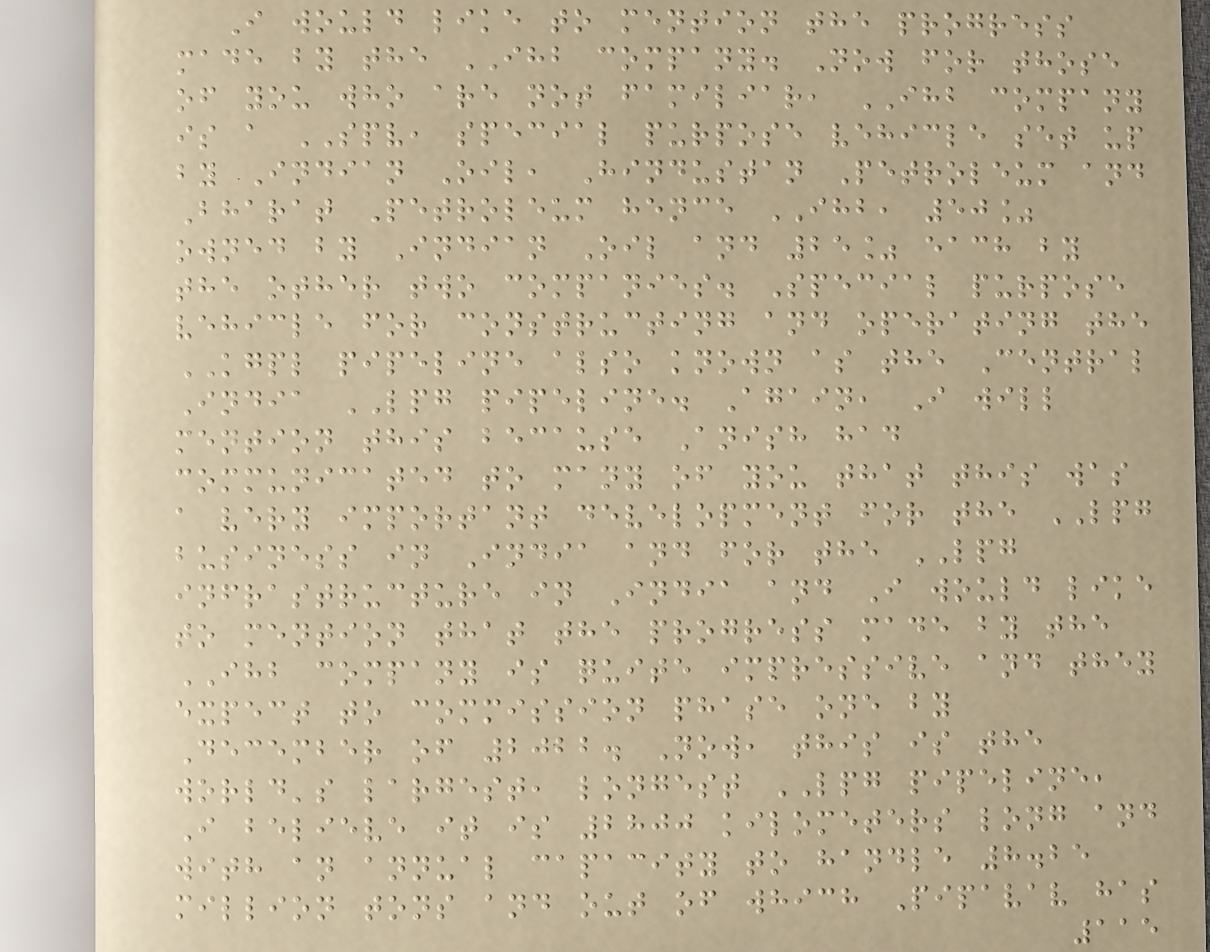I would like to mention the progress
made by the IHB company. Now for those
of you who are not familiar, IHB company
is a SPV, special purpose vehicle set up
by Indian Oil, Hindustan Petroleum and
Bharat Petroleum hence IHB, 50%
owned by Indian Oil and 25% each by
the other two companies. Special purpose
vehicle for constructing and operating the
KGPL pipeline also known as the Central
India LPG pipeline. Again, I will
mention this because Anish had
communicated to many of you that this was
a very important development for the LPG
business in India and for the LPG
infrastructure in India and I would like
to mention that the progress made by the
IHB company is quite impressive and they
expect to commission phase one by
December of 2022. Now, this is the
world's largest, longest LPG pipeline,
I believe it is 2800 kilometers long and
with an annual capacity to handle 8.25
million tons and out of which Pipavav has
115
